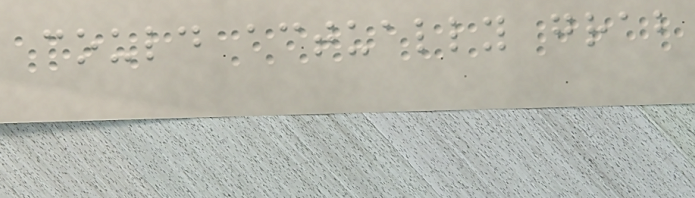could actually grab
